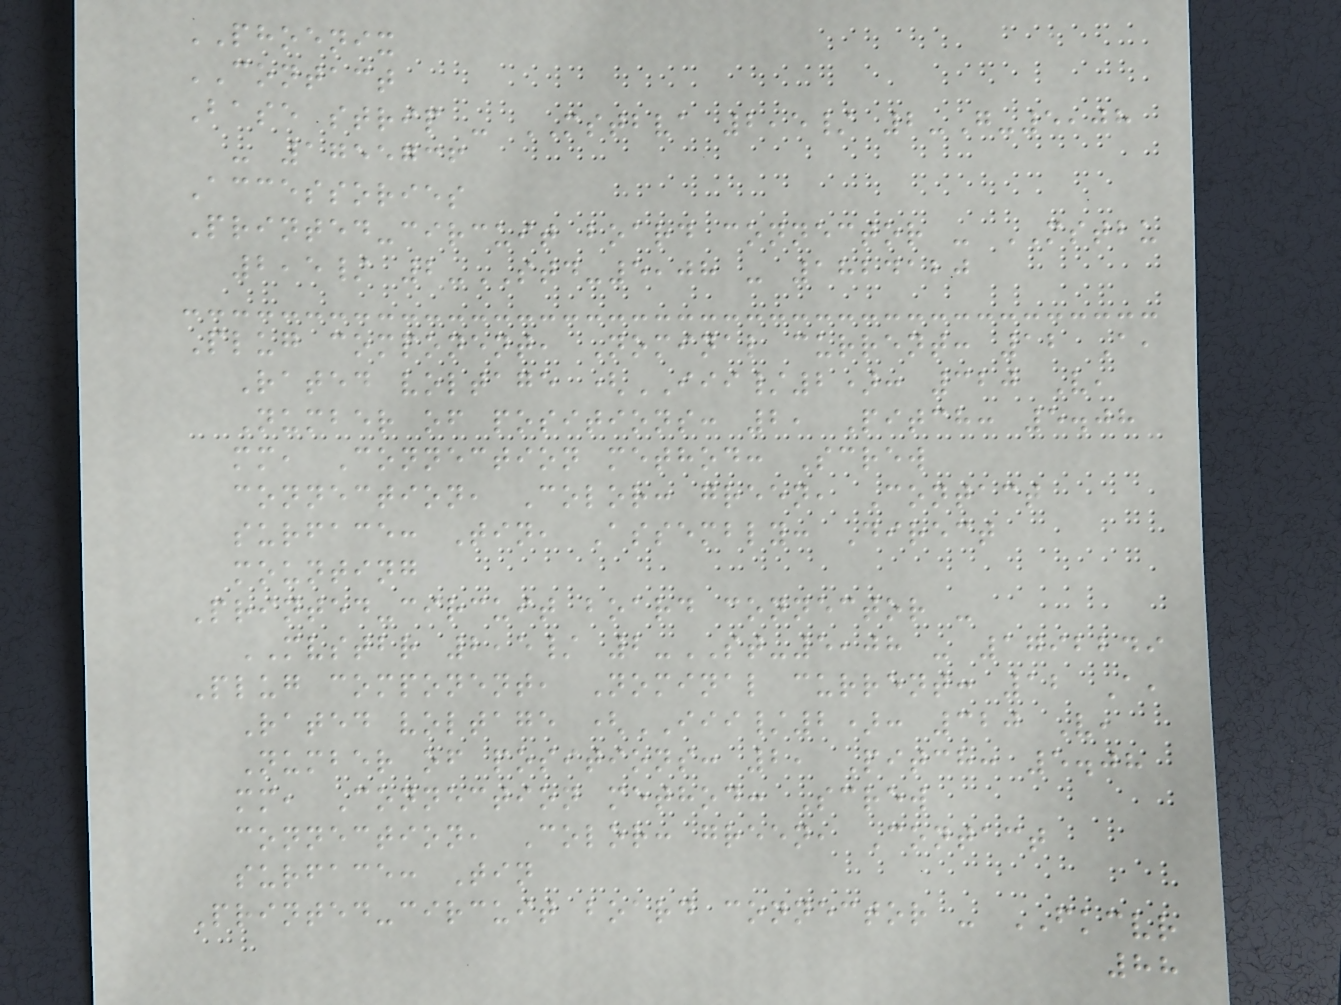PHOENIX
CONTACT
Base strip - MSTBVA 2,5/ 2-G-5,08
- 1755736
Accessories
Printed-circuit board connector - MSTBU
2,5/ 2-STD-5,08 - 1824120
Plug component, Nominal current: 12 A,
Rated voltage (III/2): 320 V,
Number of positions: 2, Pitch: 5.08
mm, Connection method: Screw
connection, Color: green, Contact
surface: Tin, Assembly: Direct
mounting
Printed-circuit board connector -
MVSTBR 2,5/ 2-ST-5,08 - 1792249
Plug component, Nominal current: 12 A,
Rated voltage (III/2): 320 V,
Number of positions: 2, Pitch: 5.08
mm, Connection method: Screw
connection, Color: green, Contact
surface: Tin
Printed-circuit board connector - FKCVR
88
